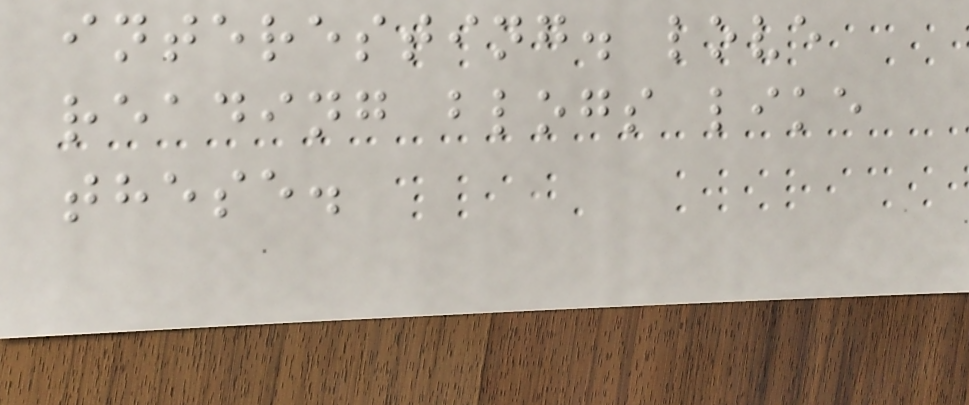interesting. love
reading blogs like
these.
